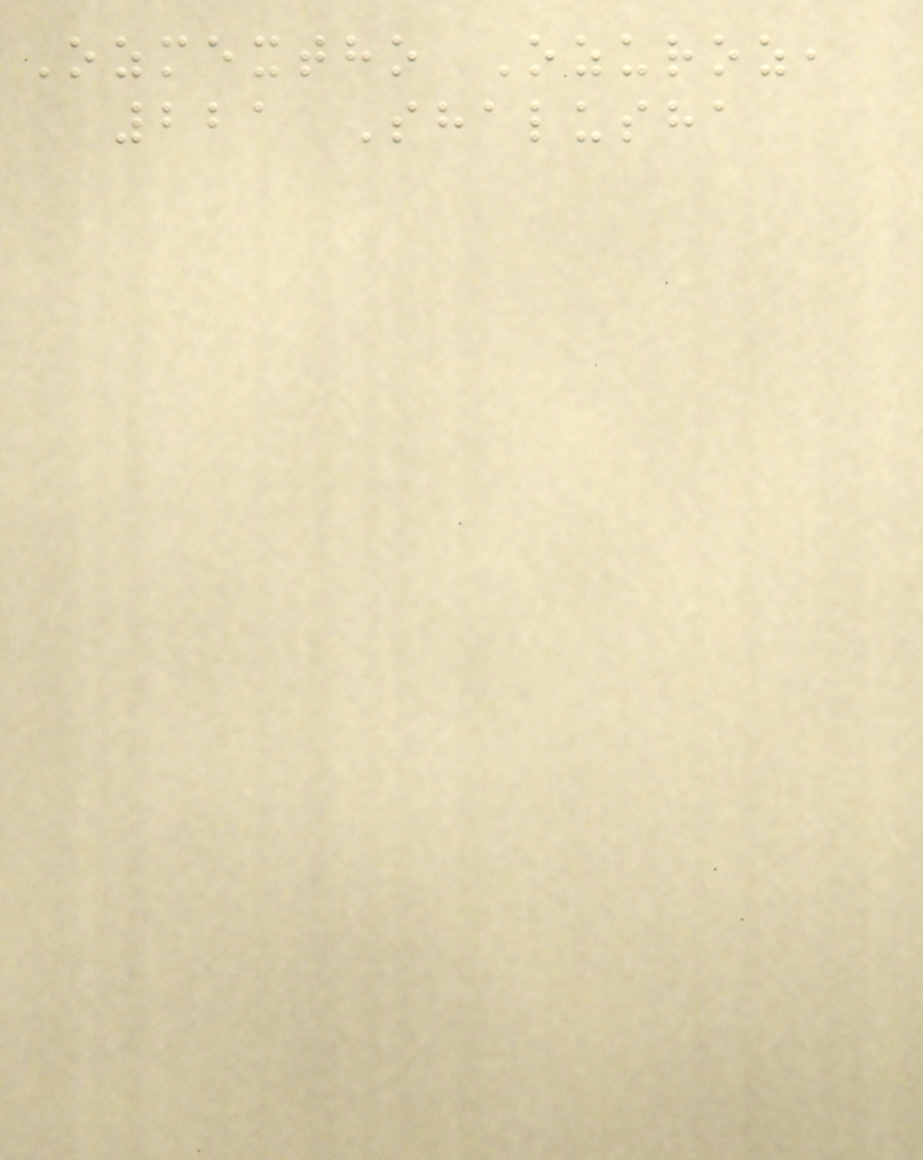Ozmextho Ozuroz,
221 Shalusha
